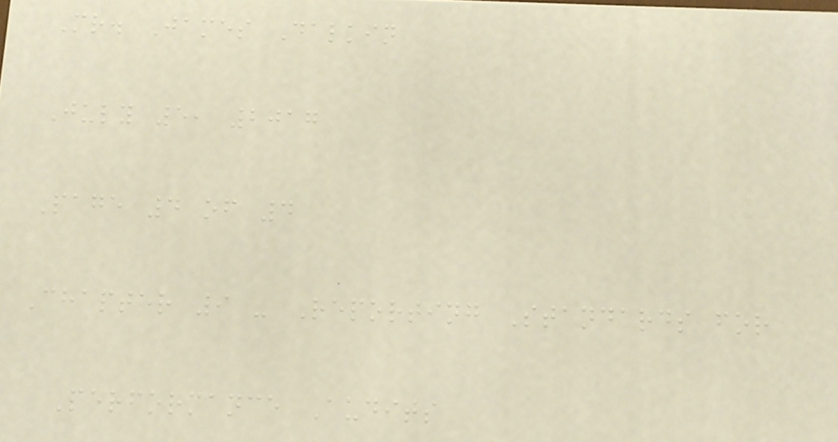Mr. James Dalkin
July 5, 2017
Page 4 of 4
Chapter 9 - Reporting Standards for
Performance Audits
